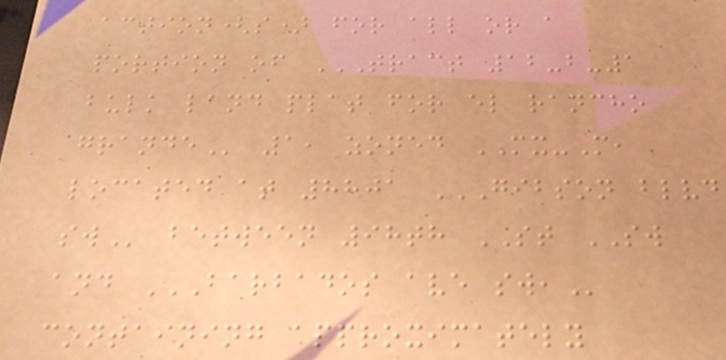action(s) for all or a
portion of TRACT 12-B-1
BULK LAND PLAT FOR EL RANCHO
GRANDE 1, zoned MX-M,
located at 8801 GIBSON BLVD
SW between 98th ST SW
and BARBADOS AVE SW,
containing approximately
